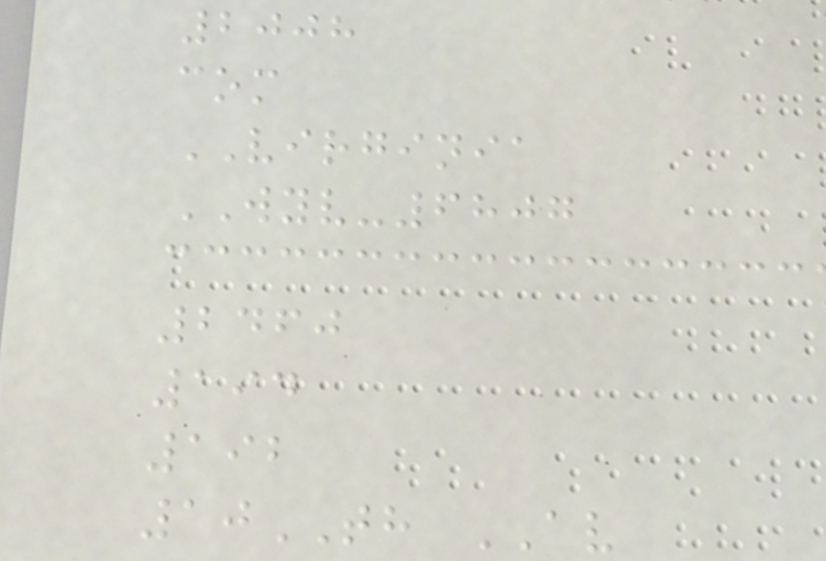2008
com
VIRGINIA
WYV-6807
2460
194
192
10TH AV
